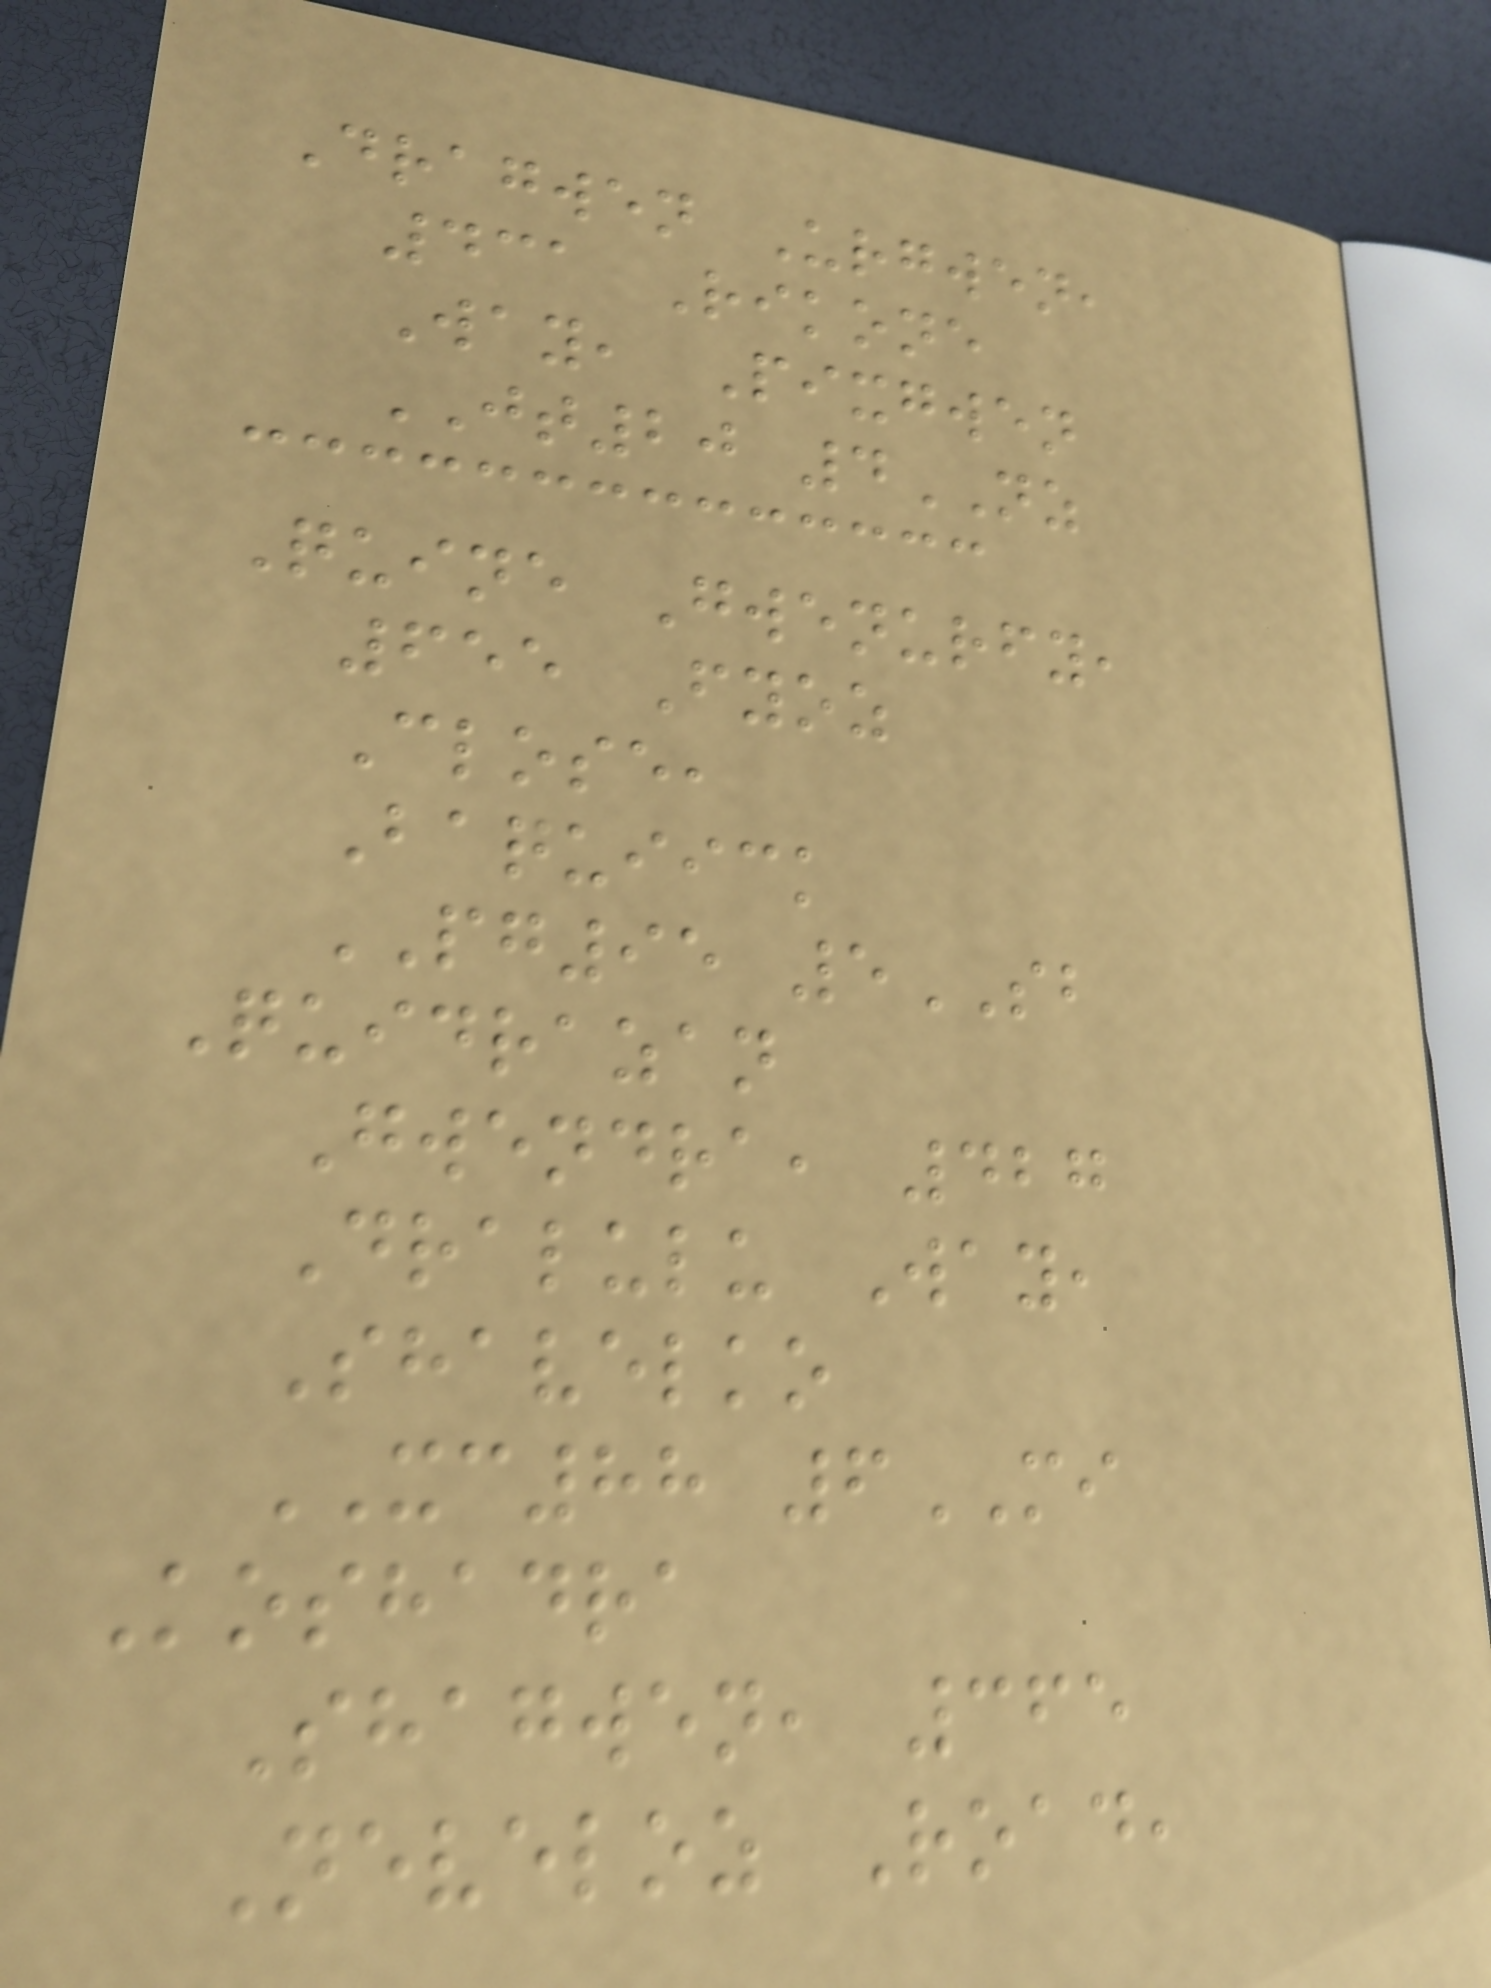Dragwen Urgwen,
431 Rikone
Way, Pixgwen
JT20 4NZ
Quine Gwenurfy,
655 Fyoz
Close,
Baquiick
PG95 5SB
Quidrazan
Gwendra, 427
Dralulu Way,
Shavelko
XC88 6MI
Koshadra
Shagwen, 365
Neveloz Road,
